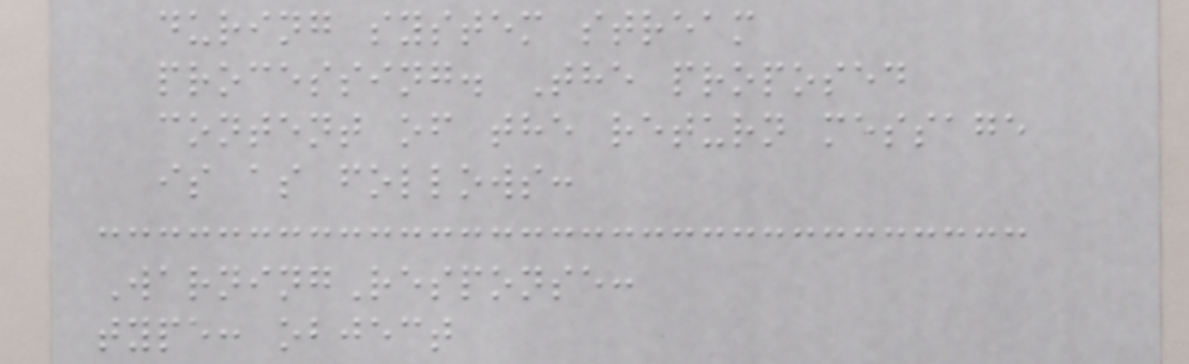during system stream
processing. The proposed
content of the return message
is as follows:
WarningResponse:
type: object
